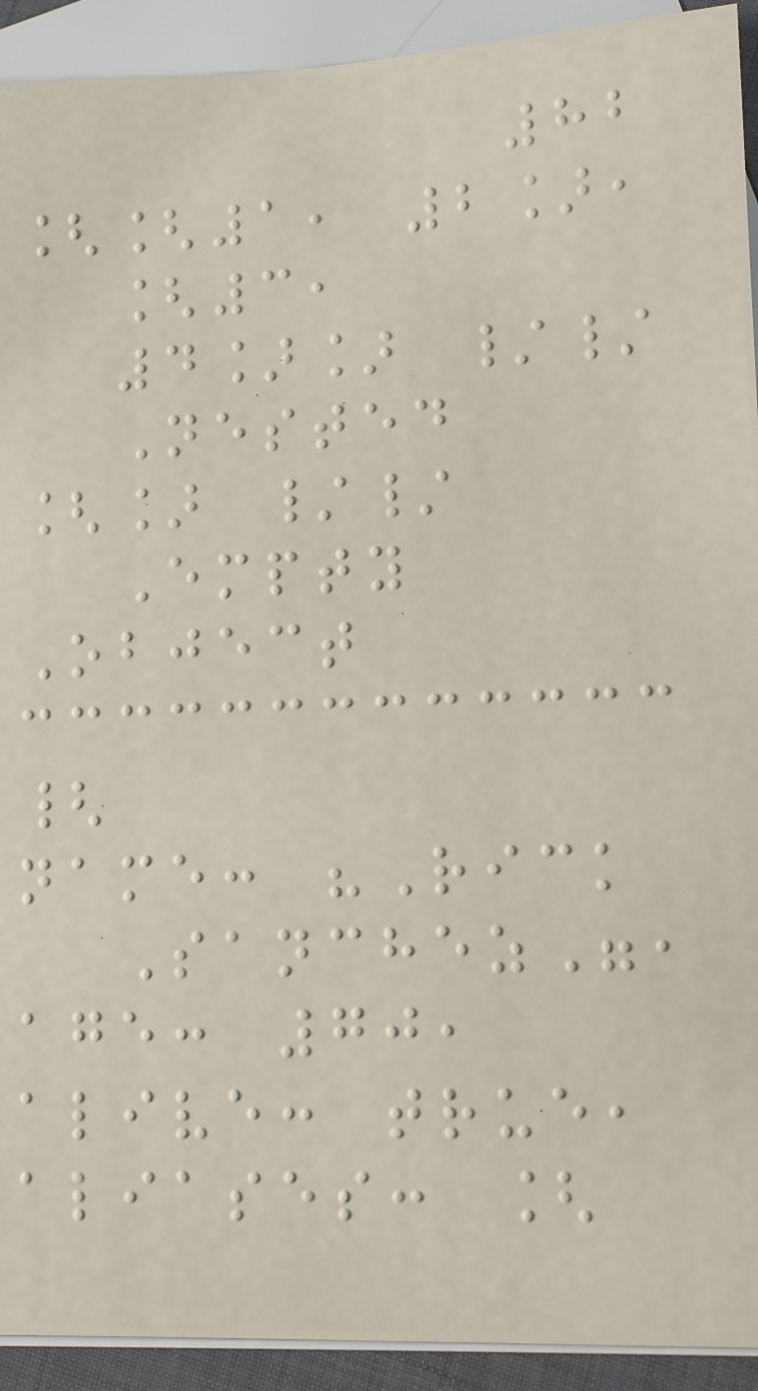82
[[1, 2],
[3,
4]] //
Nested
[] //
Empty
Object
{
name: "Rick
Sanchez",
age: 70,
alive: true,
aliases: [
